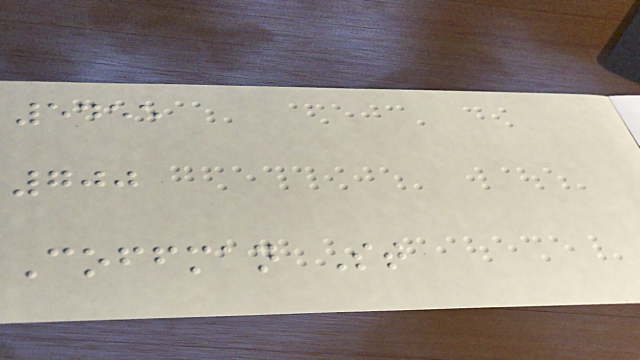5455
700
Coffman St
